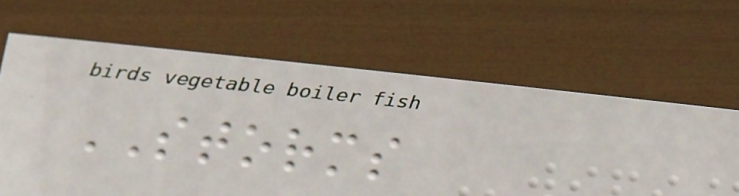STORMS
